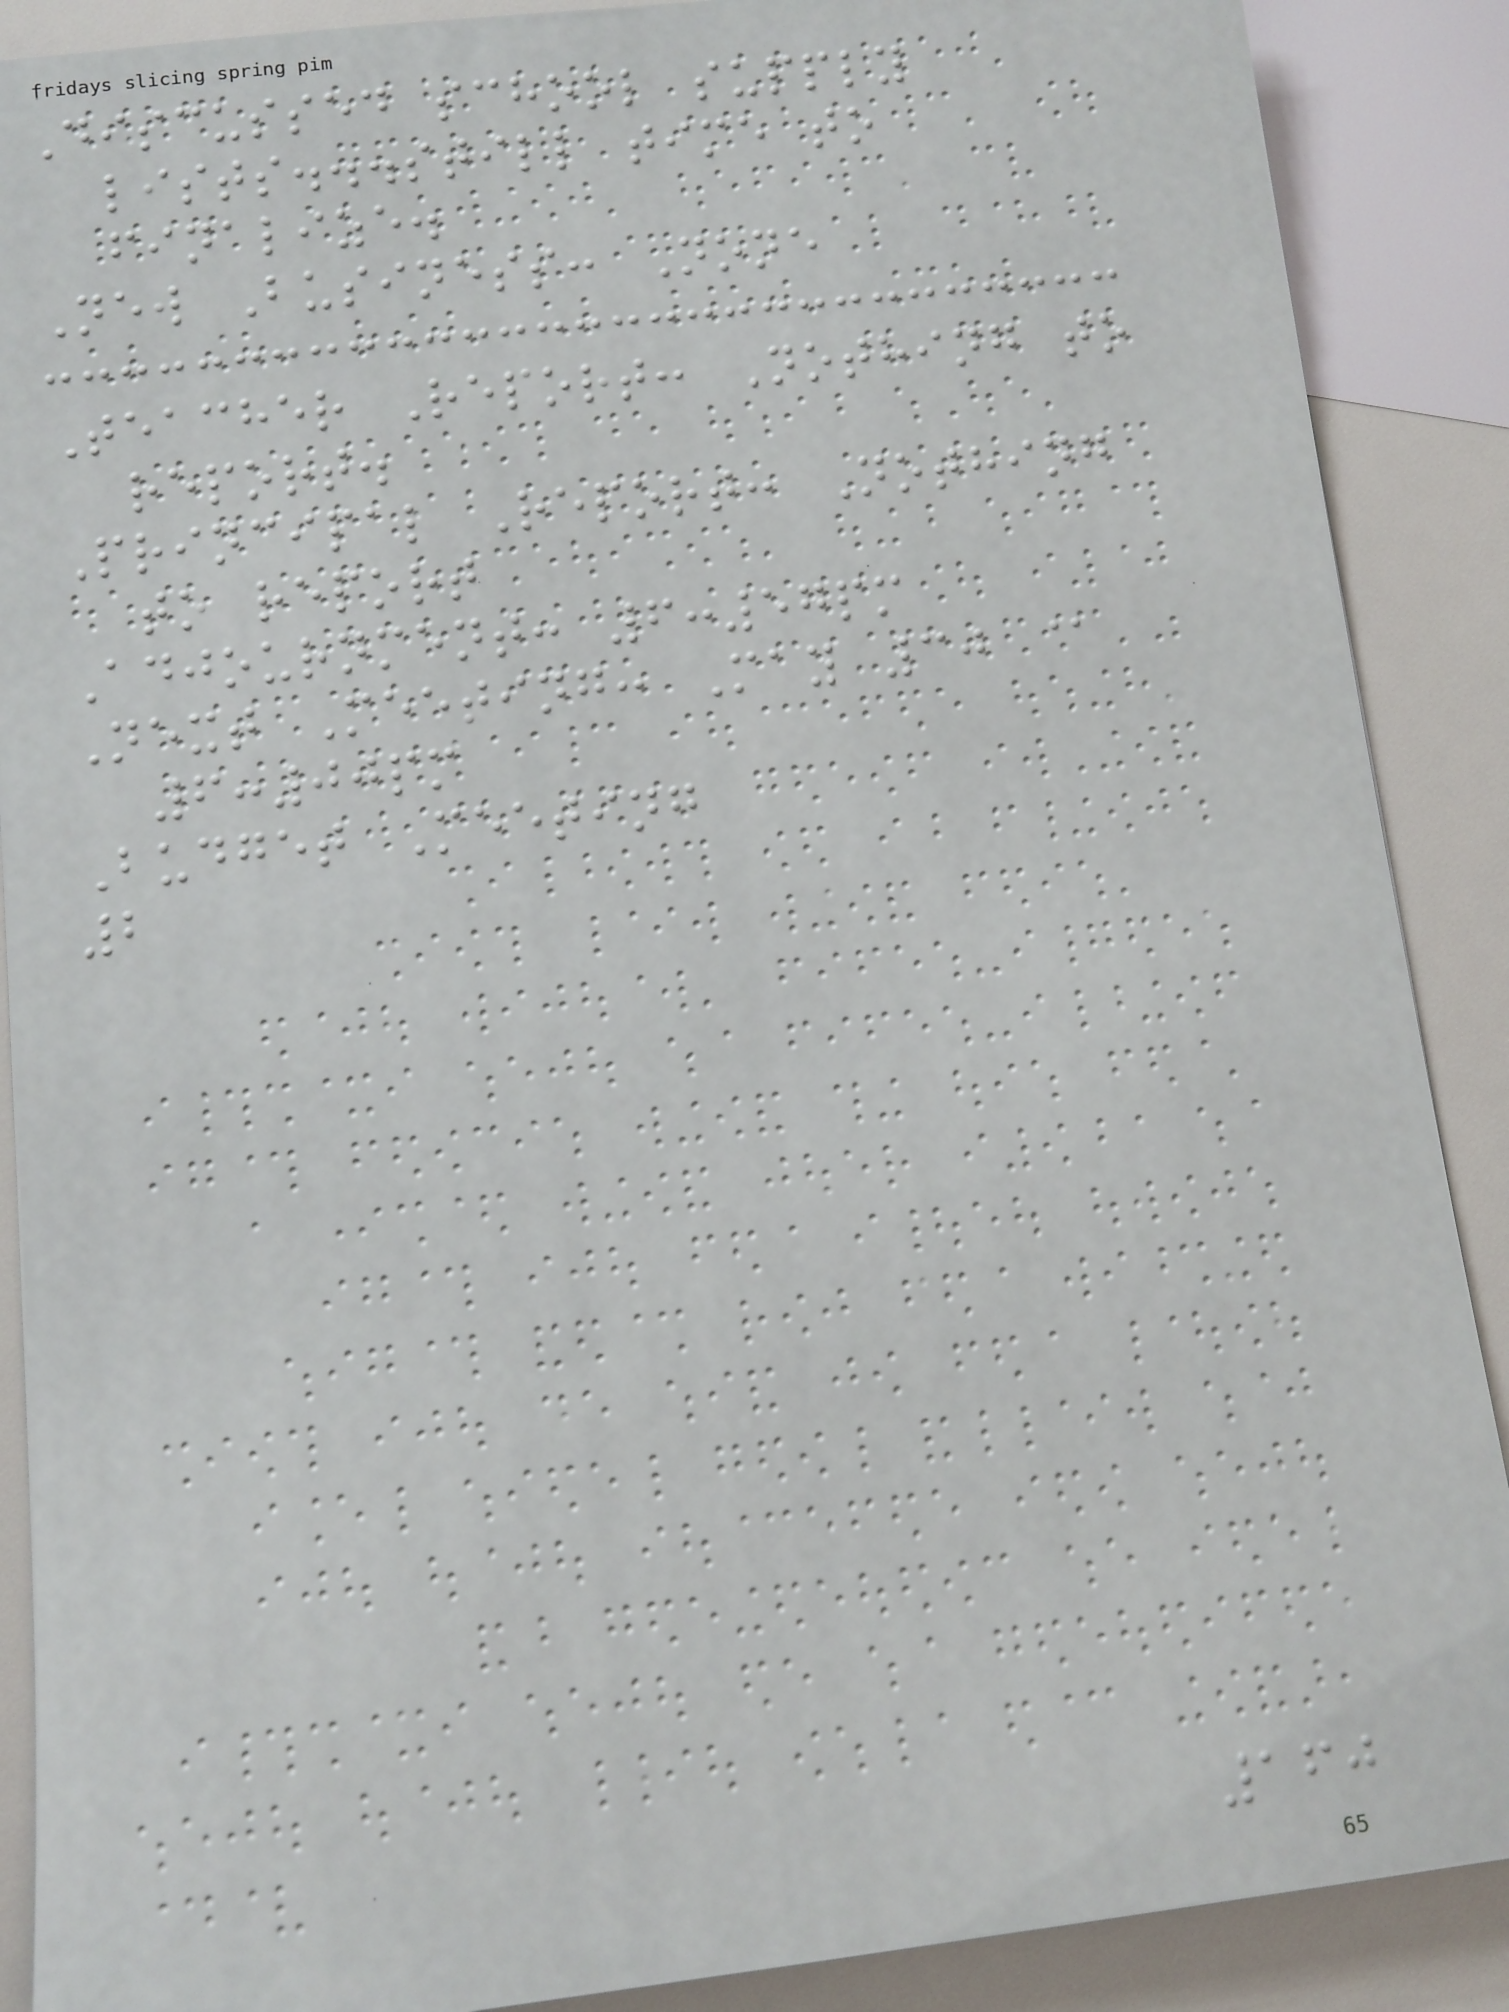Discussed school supply
lists...still time to
finalize.
New Business: None
Teacher Report: Nothing to
report.
Principal Report: Nothing
to report
Adjournment: 6:57pm
Next Meeting: May 30 @
6:00pm
Budget Meeting
2
160
